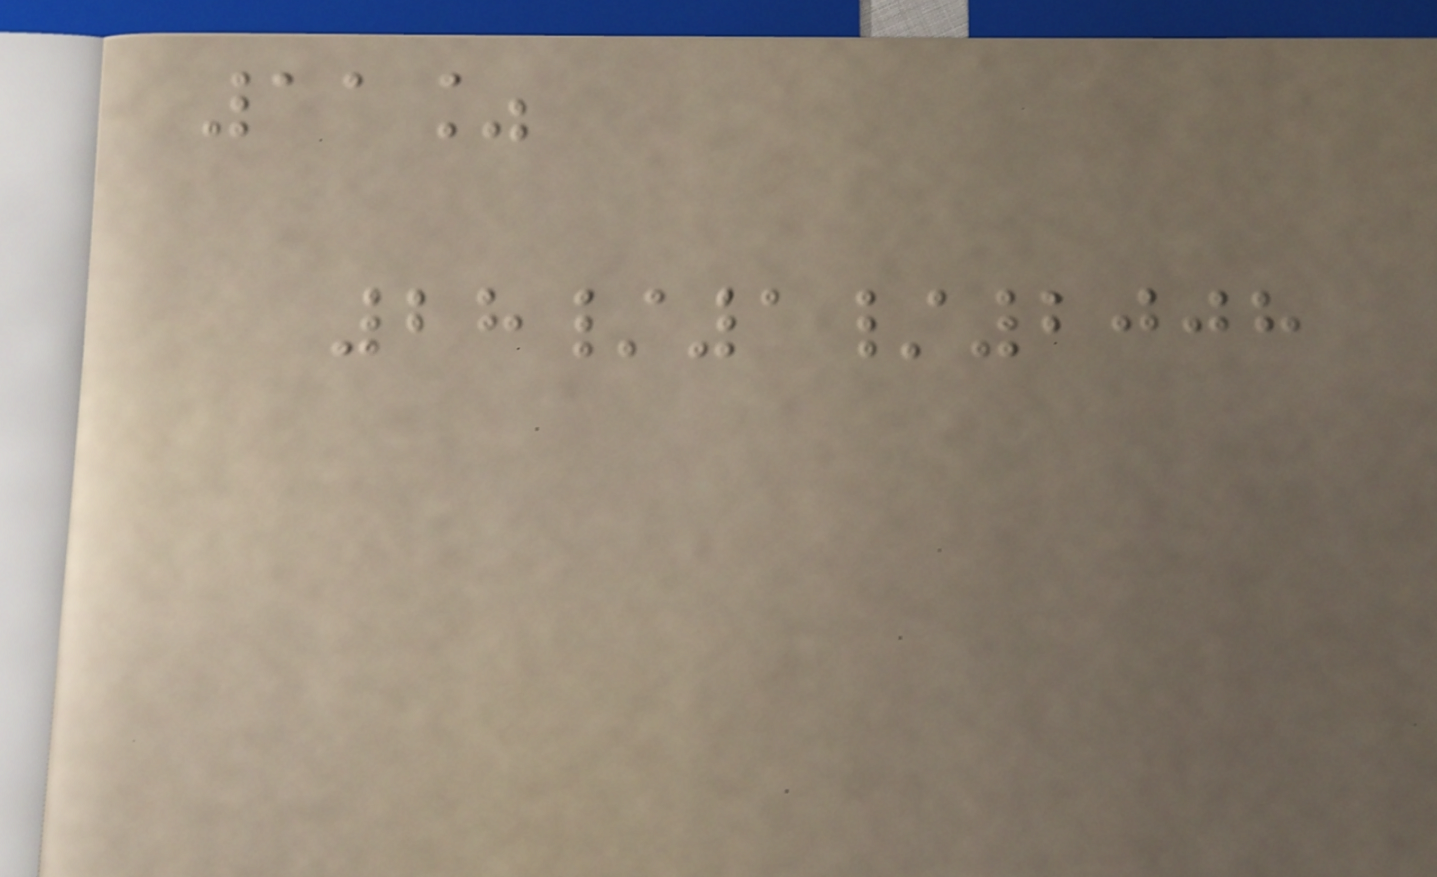11%
28/1/2008
